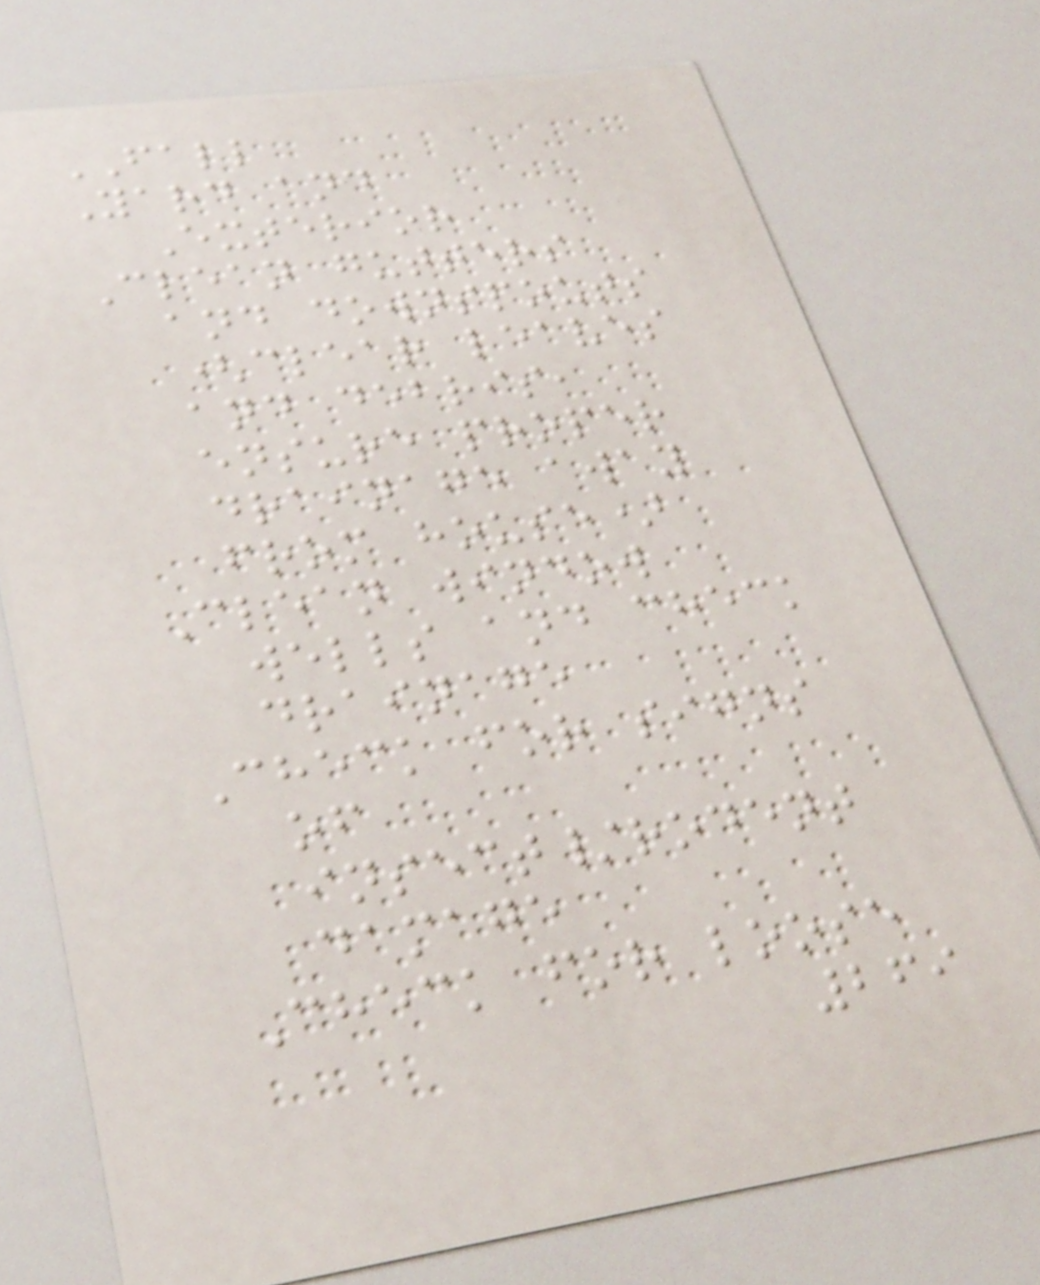FALL
Yard and
Exterior
Clean gutters
and downspouts
(clear leaves
and debris,
ensure proper
drainage away
from house)
Clean window
wells and check
drainage
Check for signs
of
insect/rodent
damage
Check for loose
269
